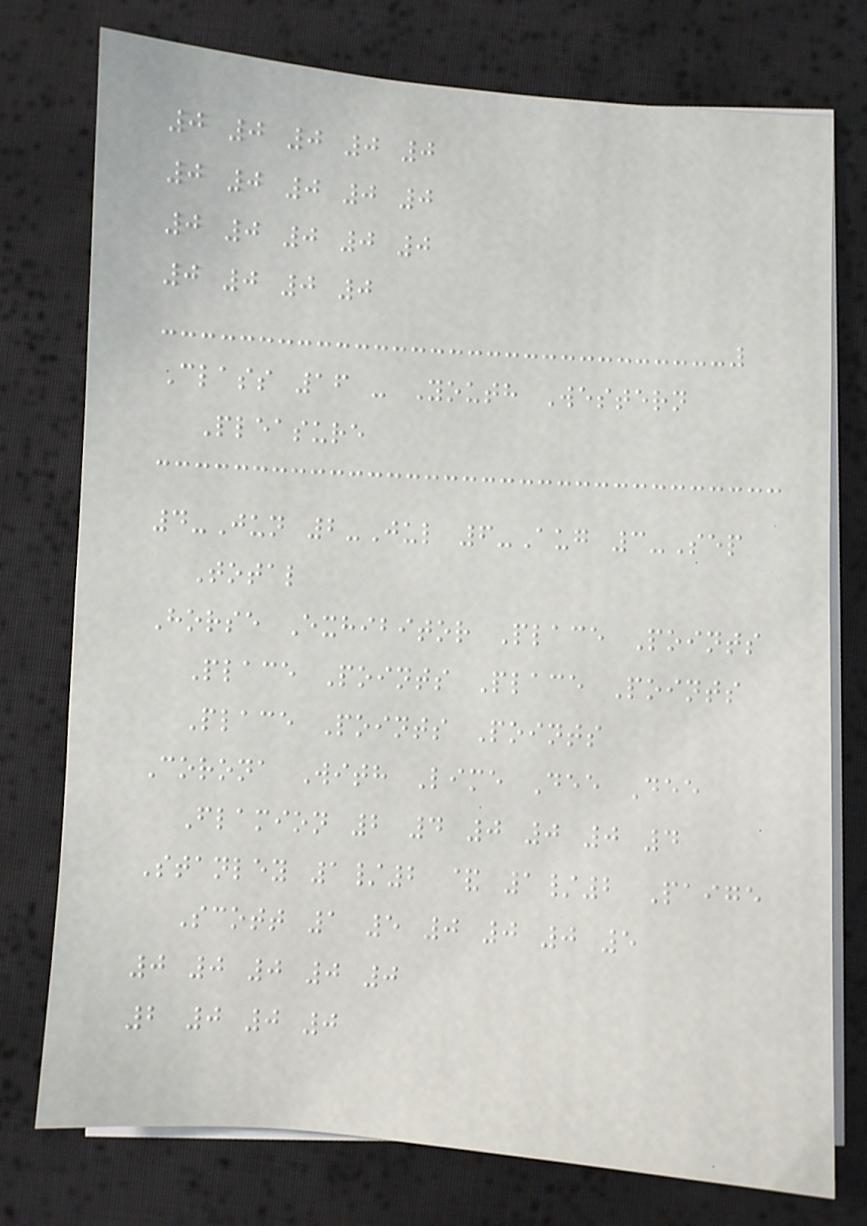0 0 0 0 0
0 0 0 0 0
0 0 0 0 0
0 0 0 0
Class 16 - Youth Western
Pleasure
4-Jun 2-Jul 6-Aug 3-Sep
Total
Horse Exhibitor Place Points
Place Points Place Points
Place Points Points
Corona With Lime Dee Dee
Flamion 2 4 0 0 0 4
Stanley 1/2 & 1/2 Paige
Scott 1 5 0 0 0 5
0 0 0 0 0
2 0 0 0
